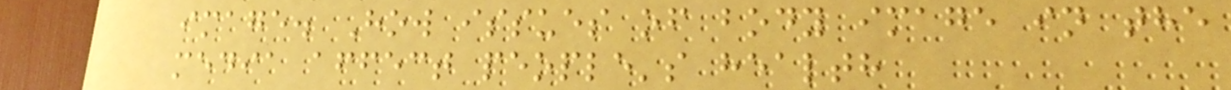image. How issues of body image in the
media affect people's health
